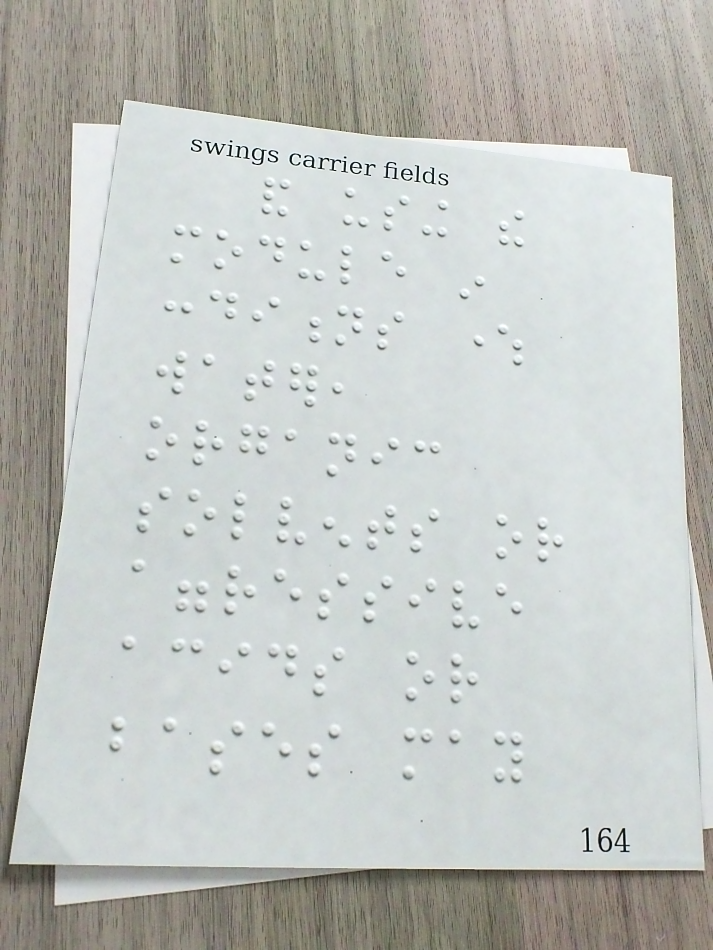and using the
module in
conditions where
water,
organic
solvents or
aggressive
acids or
bases may
